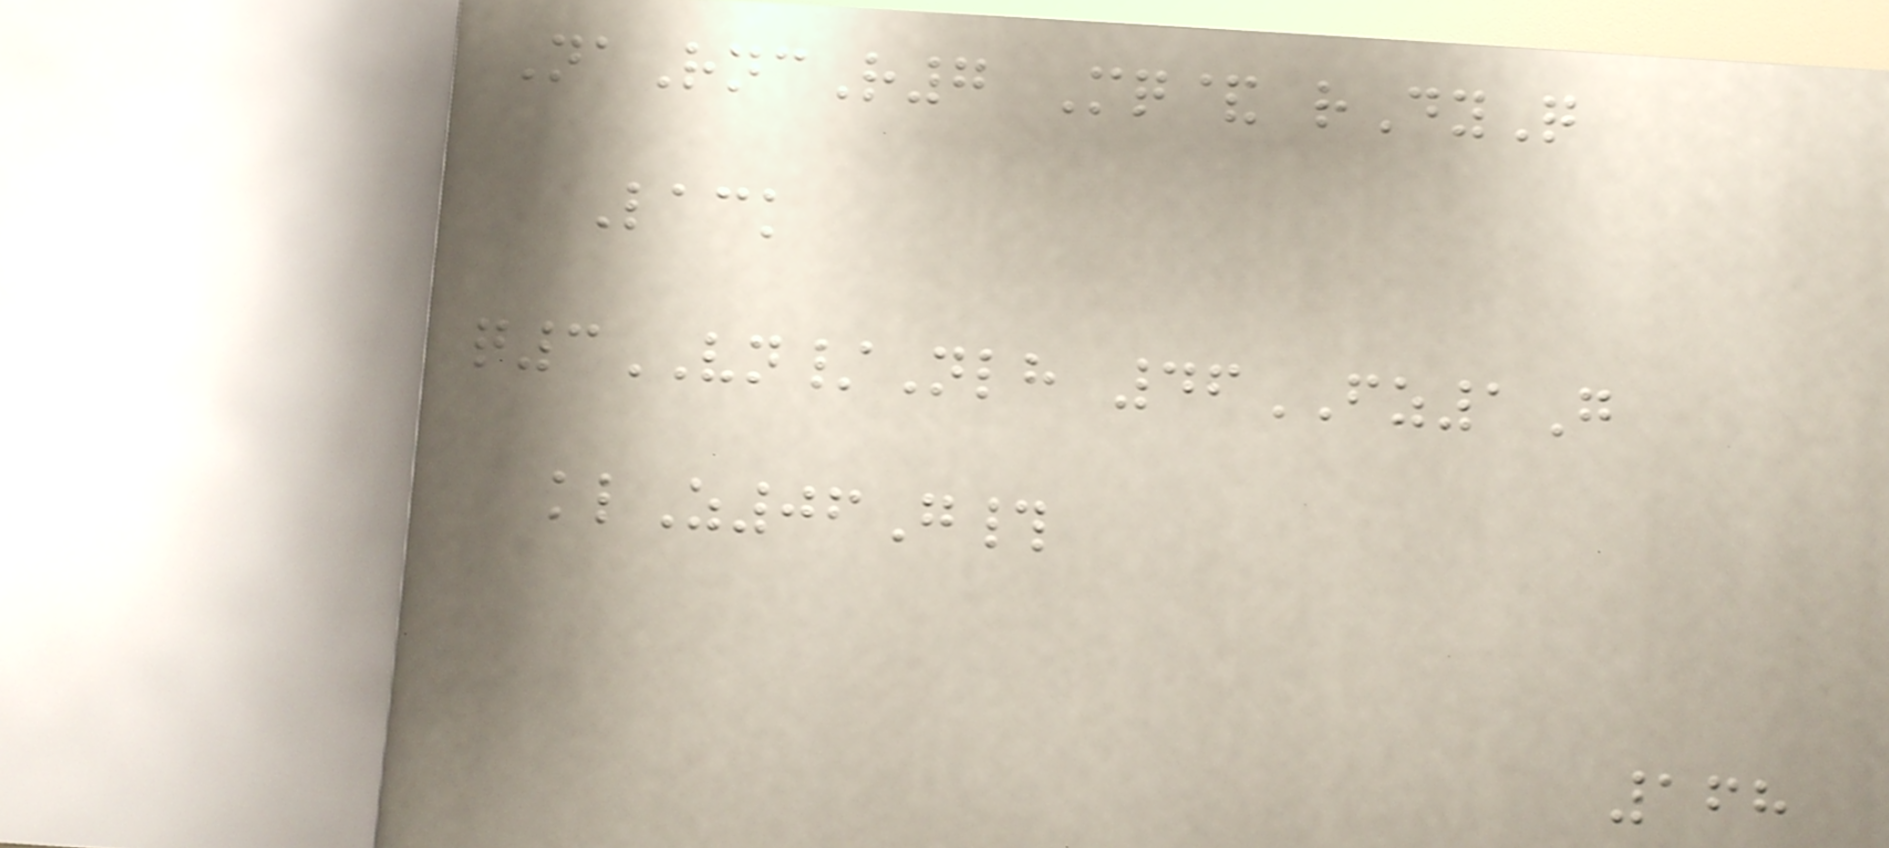NaRncR7 Mq& rDyQ
Lack
q3VN/Nlh 46FZ1G
klZ06G#
168
